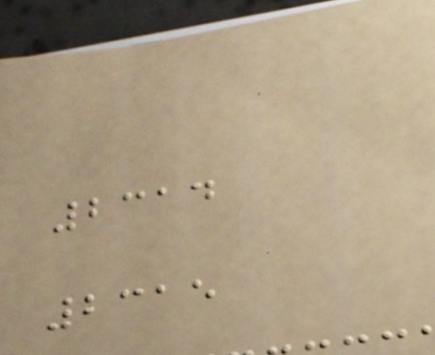2314
2315
